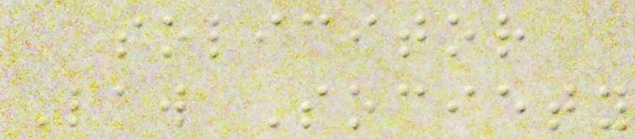solicitor
Law Society
